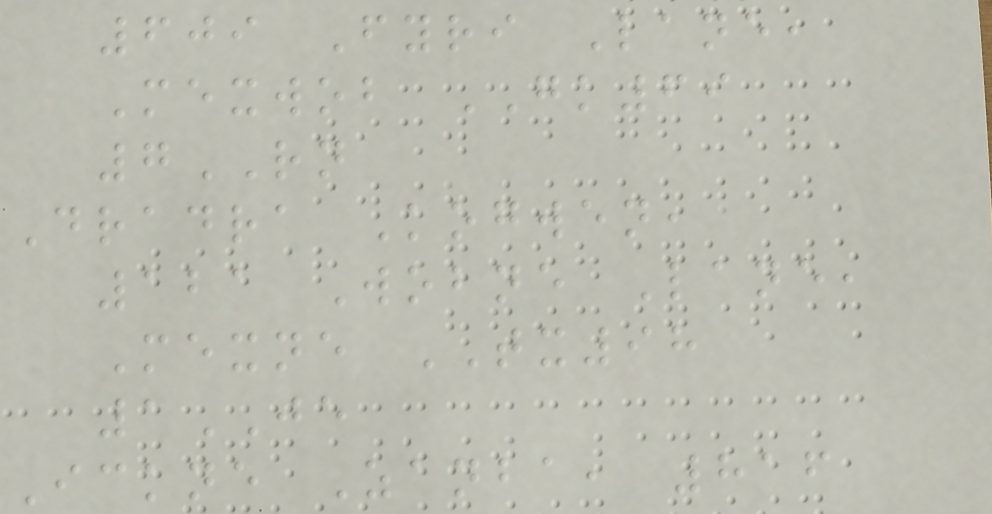609 Fyri Lane,
Mexwob GK69
7RN
Dradra Kogwen,
121 Wobne Lane,
Mexne TX98
1JE
Ickne Zanba, 816
